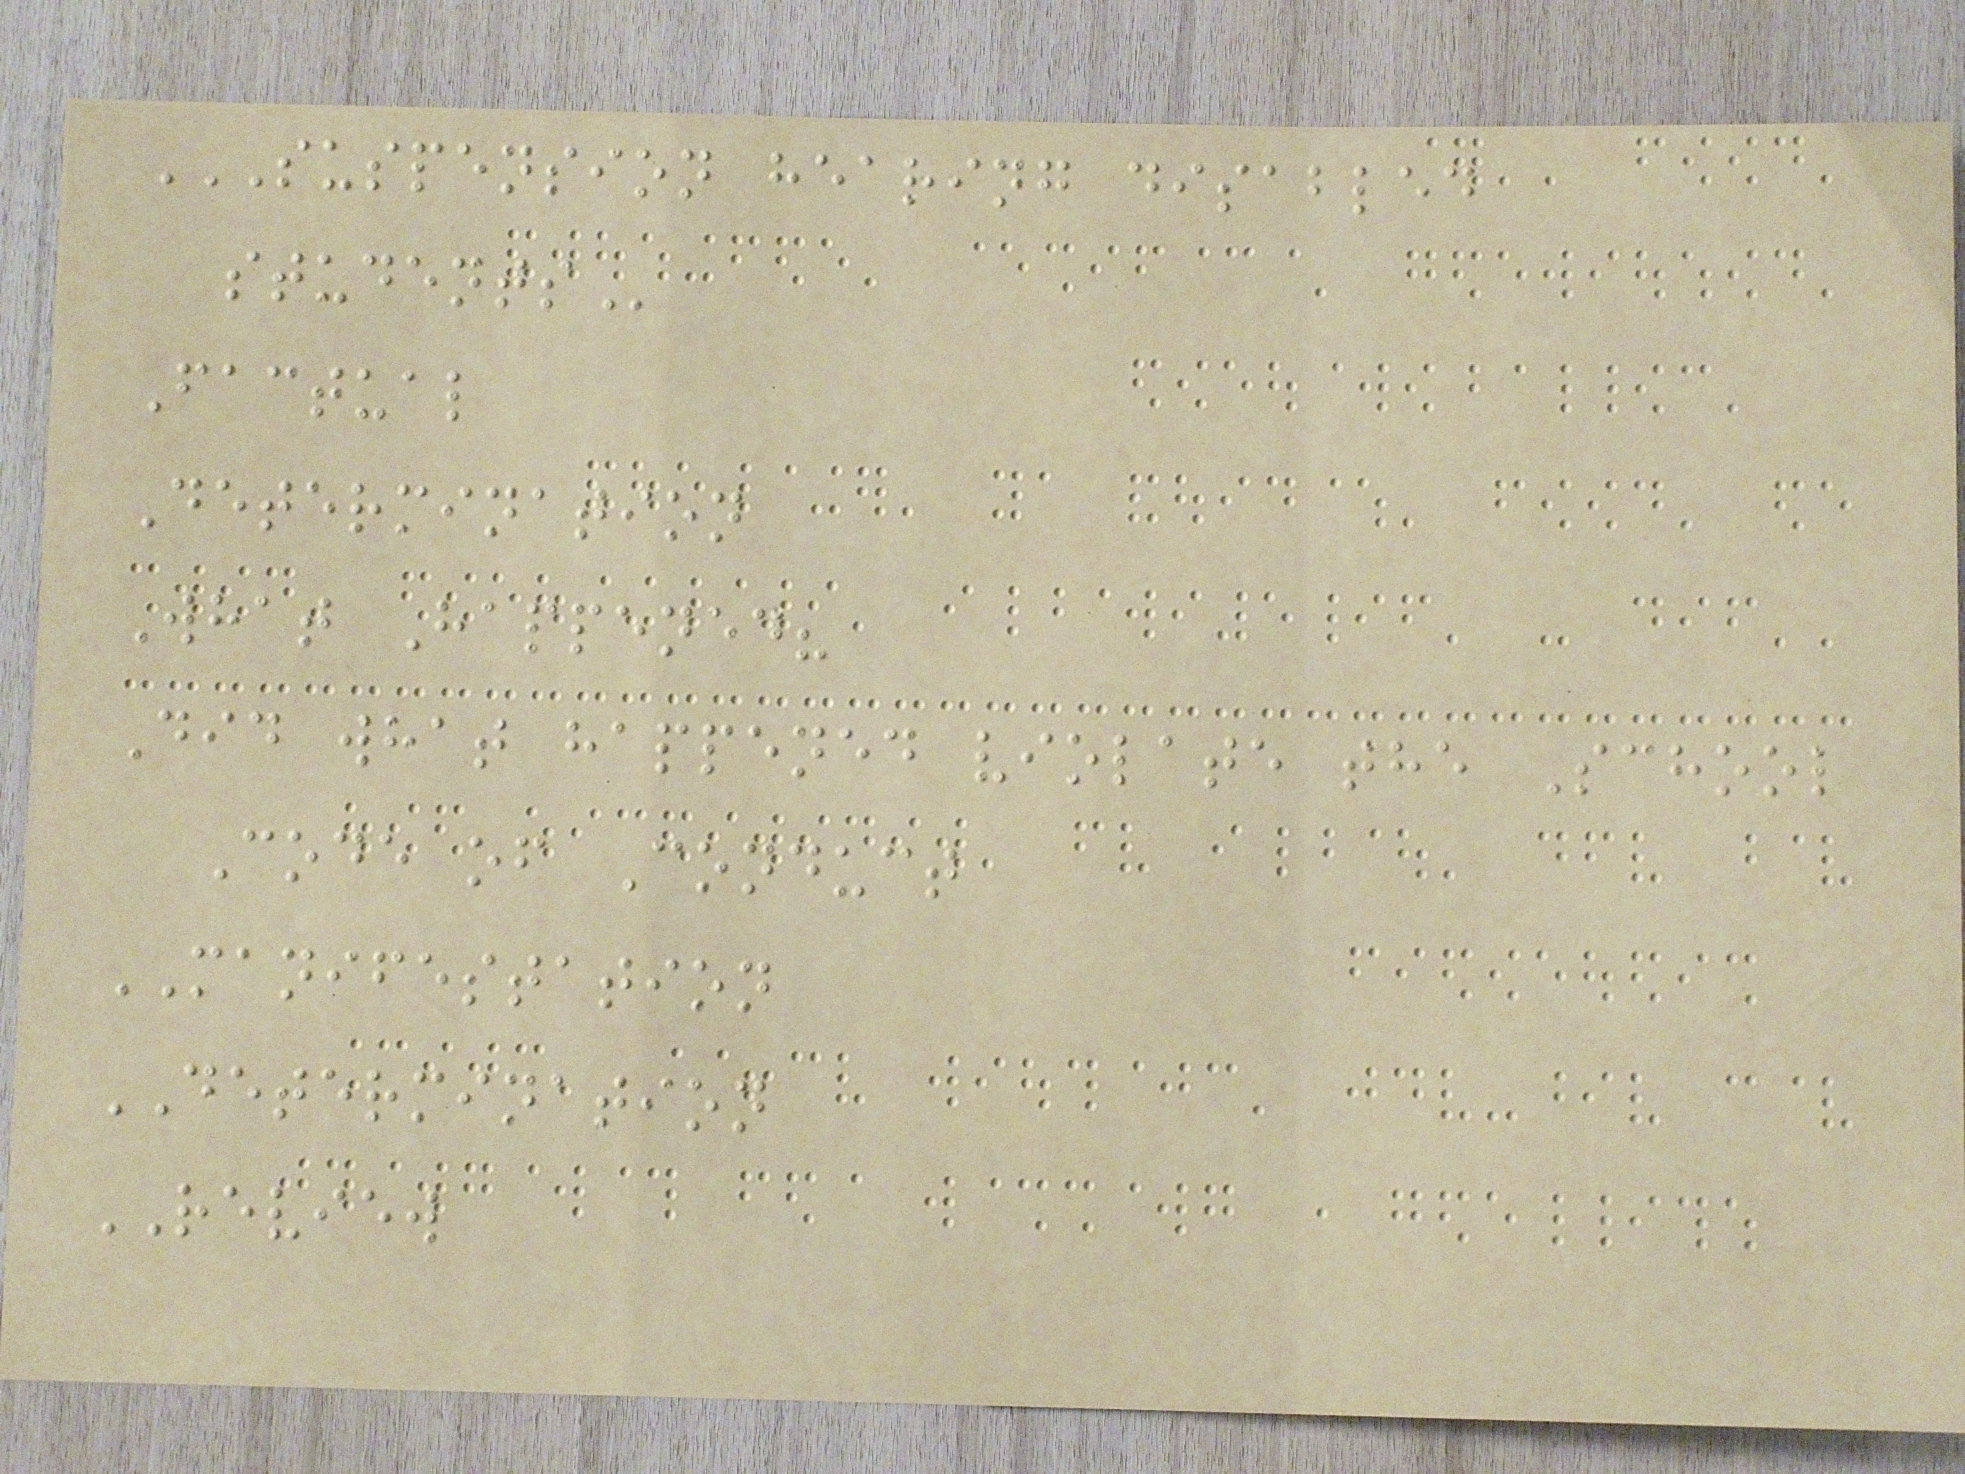SUSPENSION HEARING DISABLED
STUDENTS
Factual
Determination
What Happened?
Did what happened violate the School
Code of Conduct
MANIFESTATION
DETERMINATION
REVIEW
